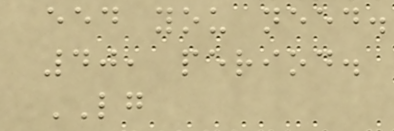eed you need.
40, period.
LG
